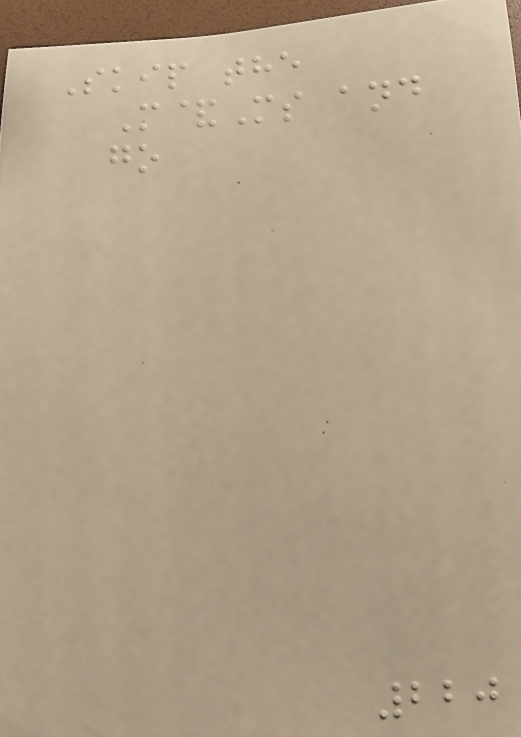Skip the
M&Ms and
go
220
